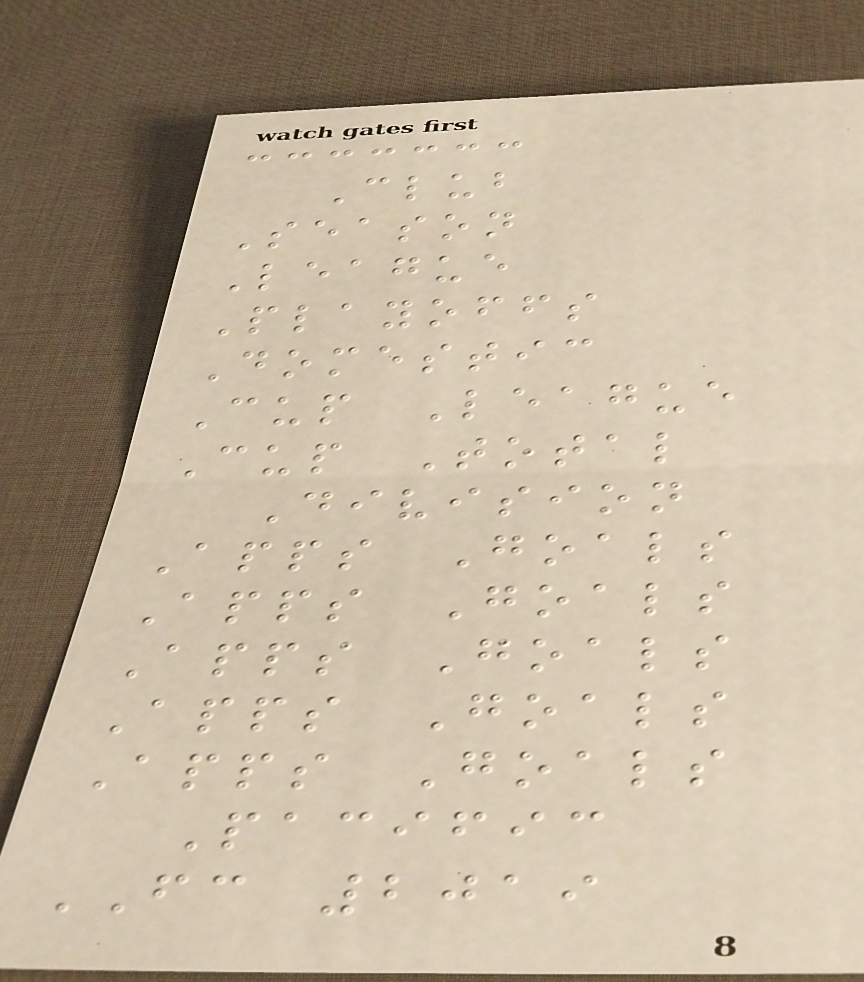Club
Season
League
Playoffs
Domestic
Cup League
Cup Total
Division
Apps Goals
Apps Goals
Apps Goals
Apps Goals
Apps Goals
Pacific
FC 2019
